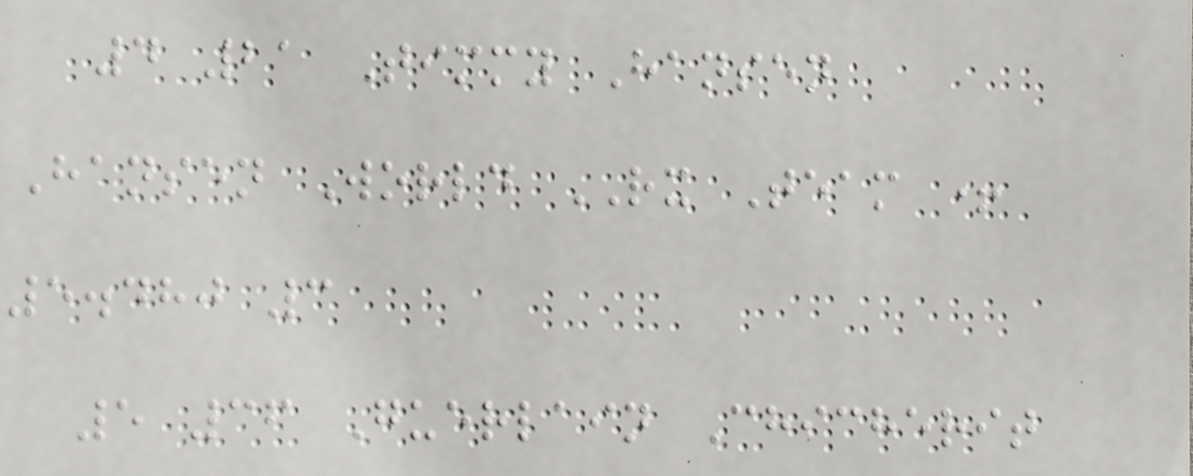4 21 Timmy Hansen
Hansen World RX Team +
5.480 3
5 36 Guerlain Chicherit
